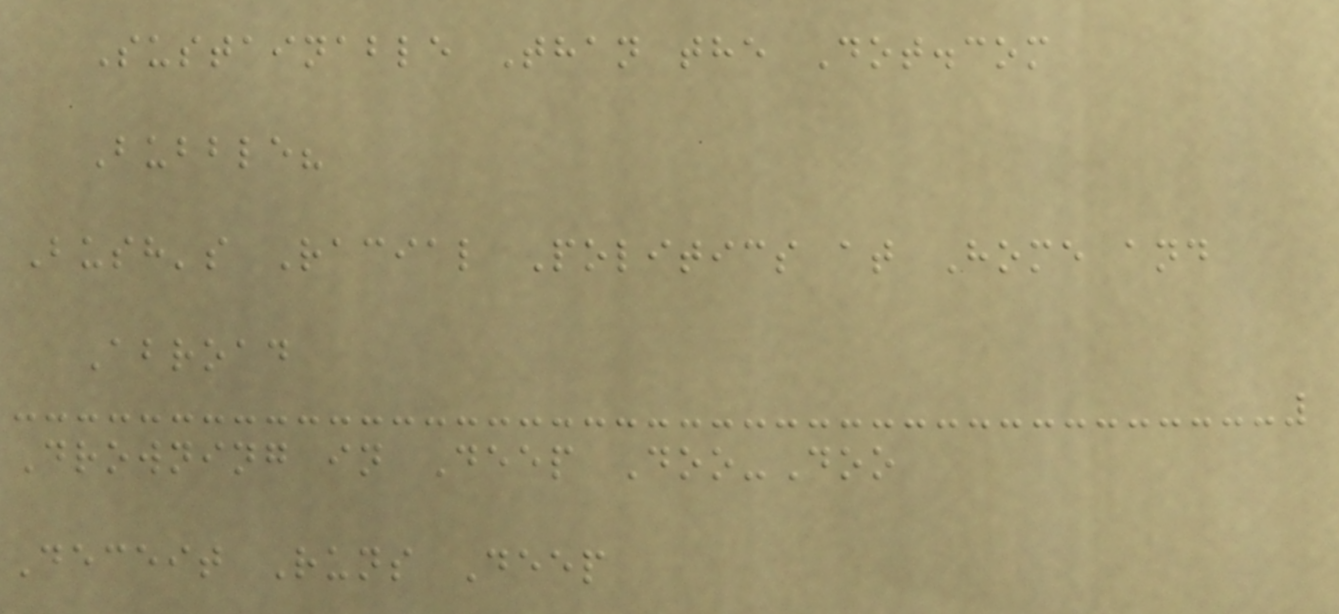Sustainable Than the Dot.com
Bubble?
Bush's Racial Politics at Home and
Abroad
Drowning in Deep Doo-Doo
Deceit Runs Deep
